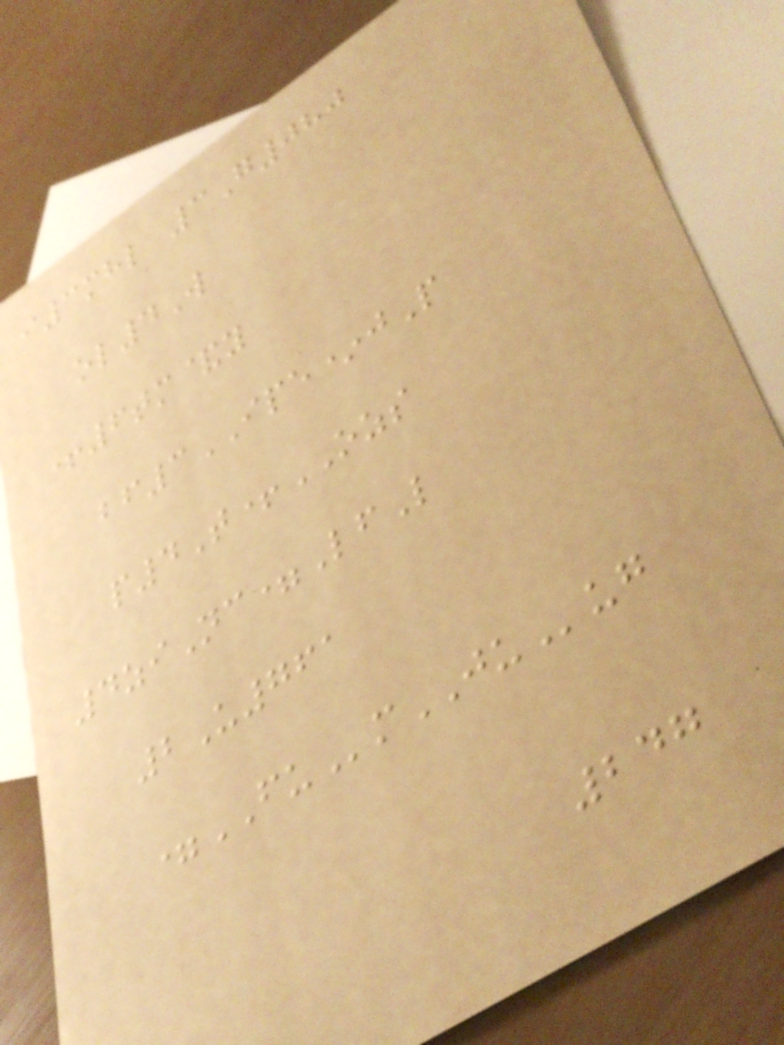i3mhl 3G080
ol4W
+6tm&y
bf3IPE*jP
p4T+OZS
4ziNc=LfL
2U761
=FUmJUug
247
